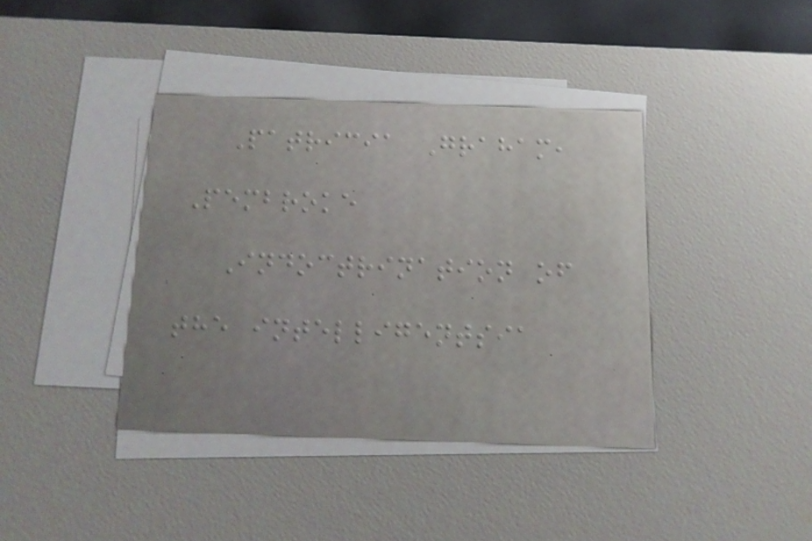Patricia Graham,
Pembroke
Indoctrination of
the intelligentsia
